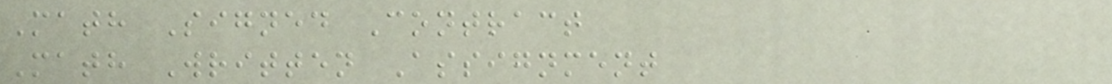Math Signed Contract
Math Written Assignment
